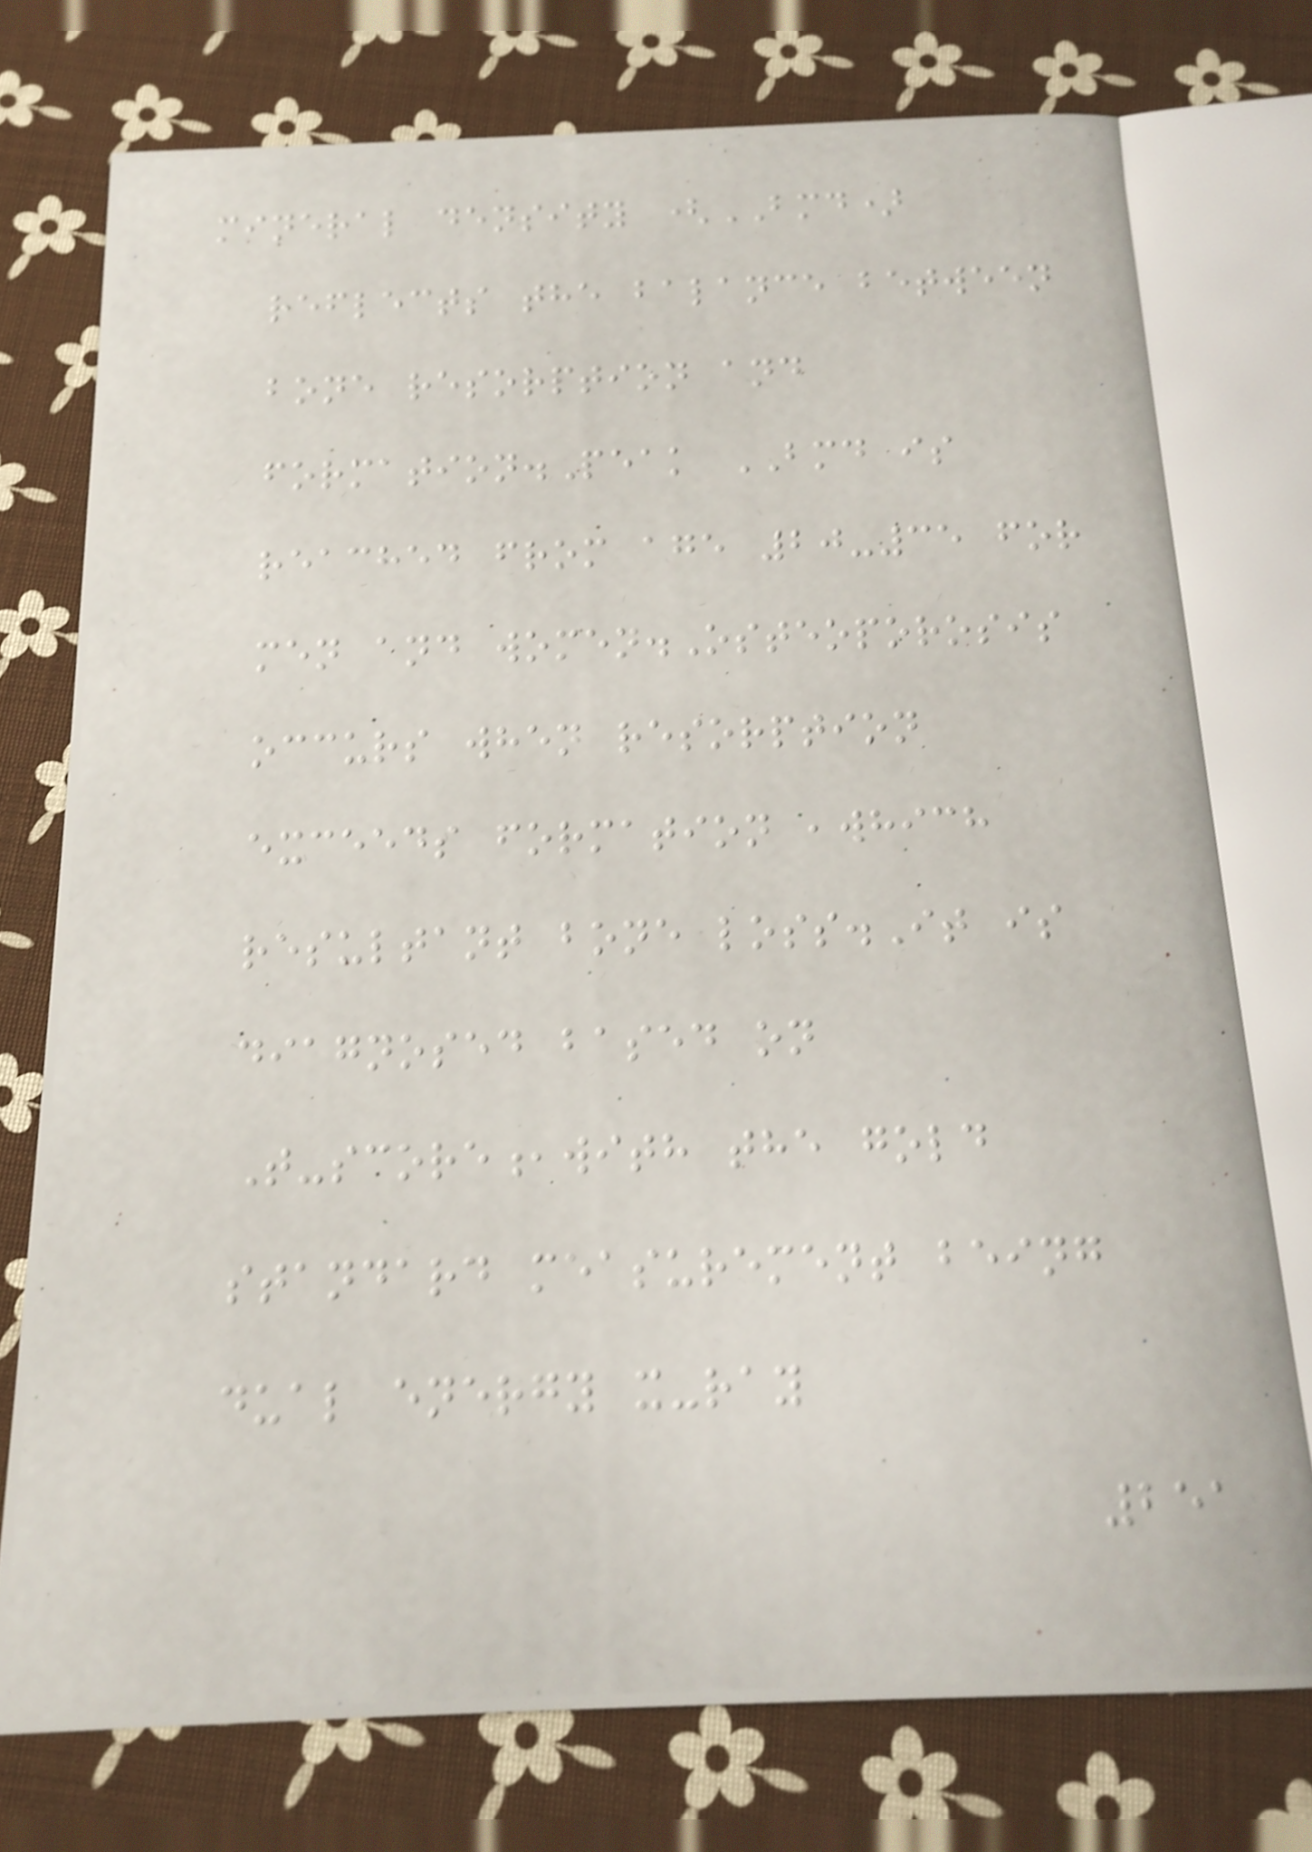mineral density (BMD)
reflects the balance between
bone resorption and
formation.Peak BMD is
reached from age 20-35 for
men and women.Osteoporosis
occurs when resorption
exceeds formation ,which
resultant bone loss.It is
diagnosed based on
T-score,with the gold
standard measurement being
dual energy x-ray
251
